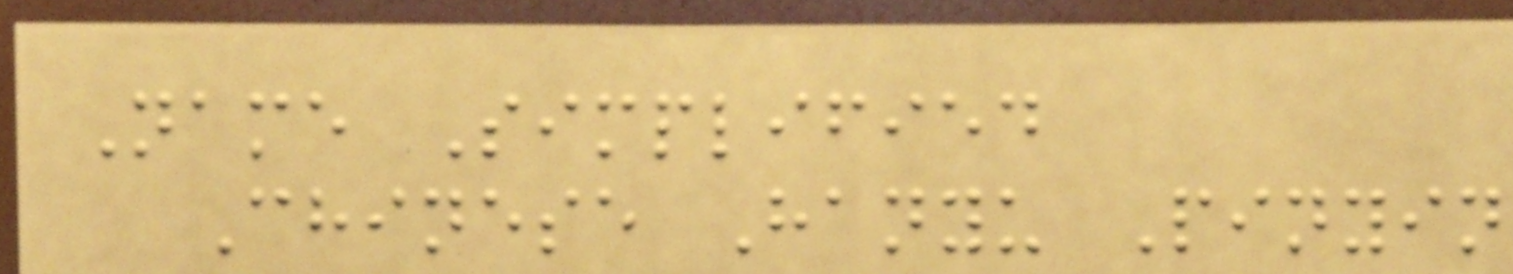Name Simplified
Chinese Hanyu Pinyin
